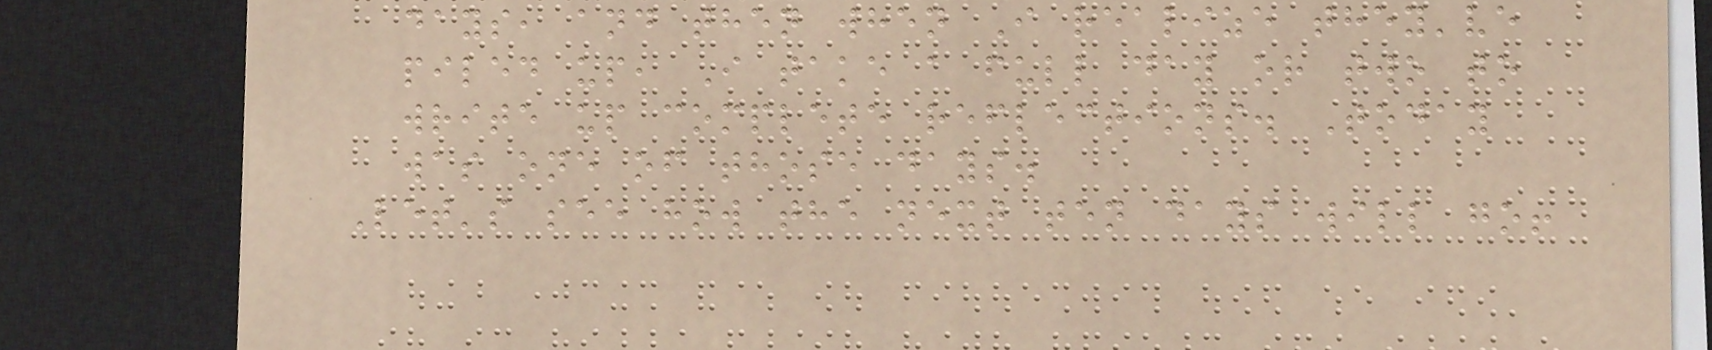days, and then when I realize they've
piled up, I take a full day or two to
write up complete reflections. Today
was one of those days.
Let's see how the next ten days will go!
